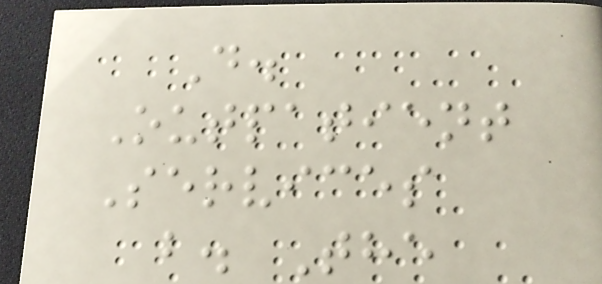D.
Outpatient
Services
b. The
